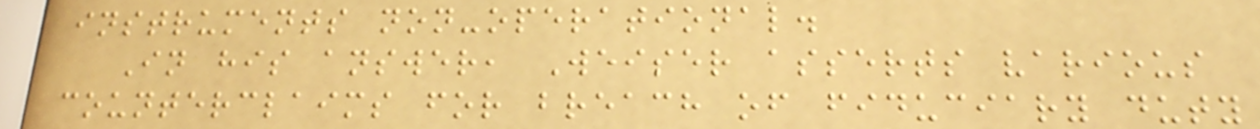instruments non-operational.
In his answer, Weiser asserts various
counterclaims for breach of fiduciary duty
